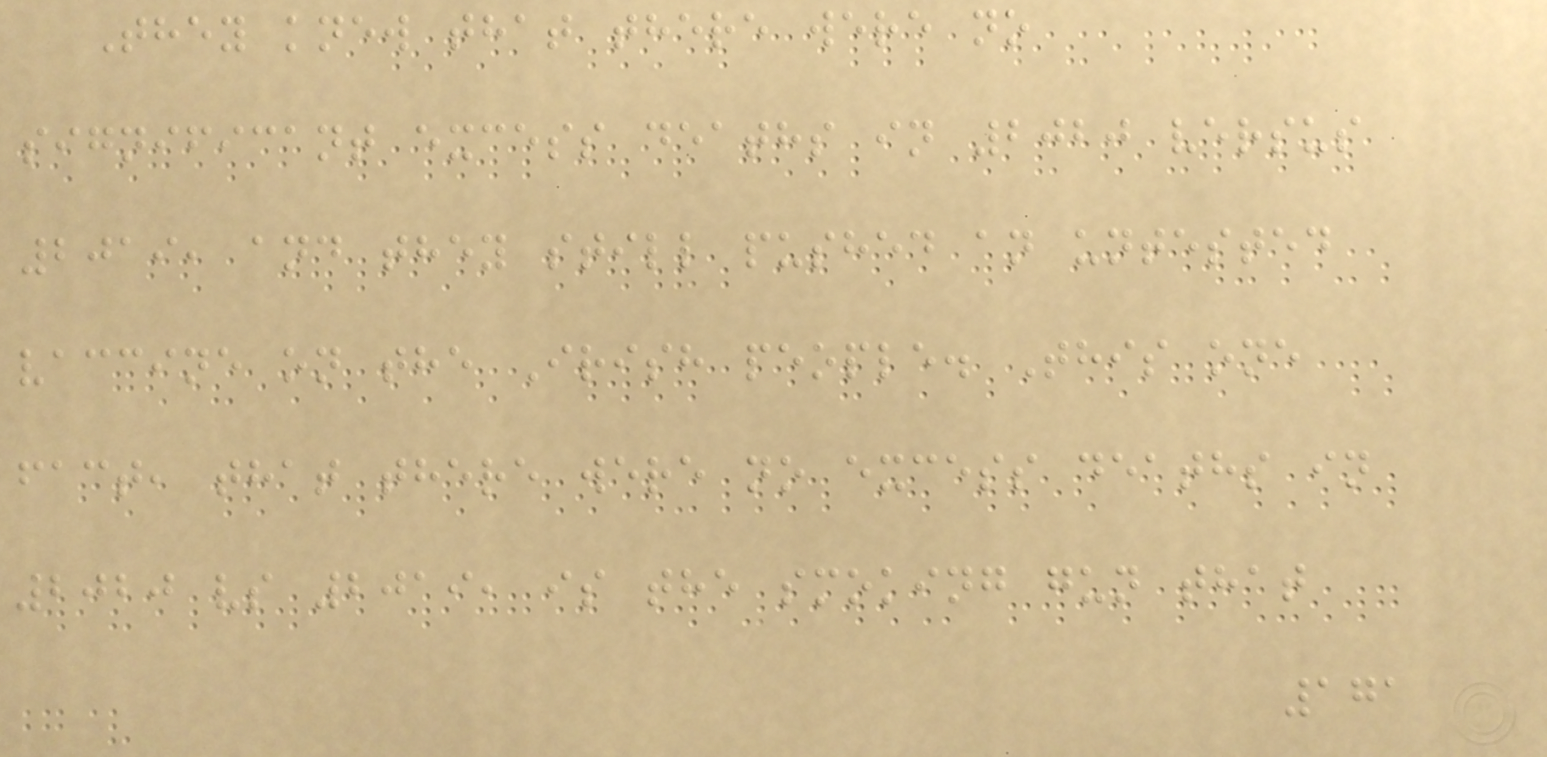They knew that there were no
significant excess deaths in 2020 versus
2019, and they still pushed an untested
vaccine on the Irish people. This one
fact, that there were no excess deaths in
2020 vs 2019, is the smoking gun that
171
